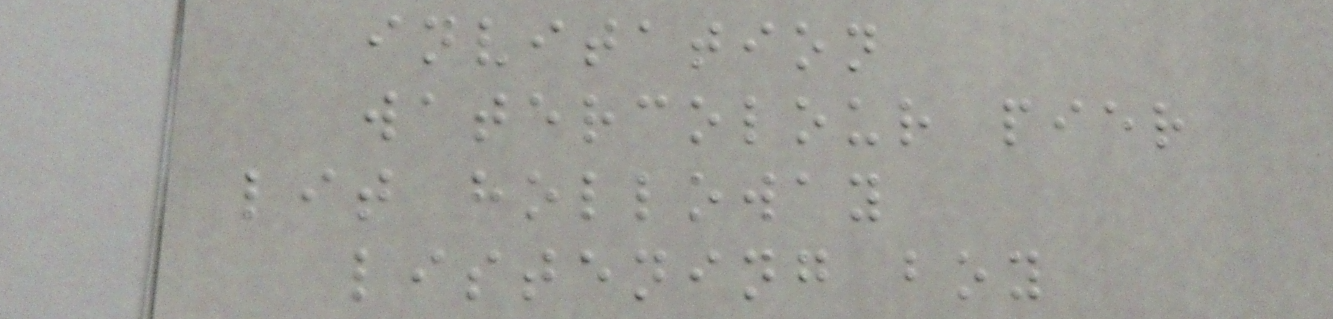invitation
watercolour pier
lit holloway
listening boy
